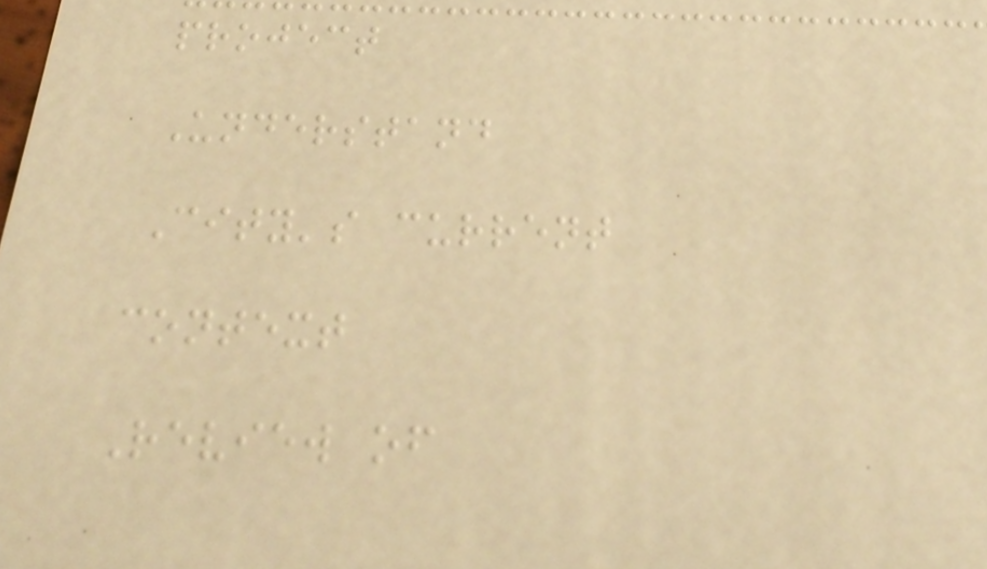project
Understand
City's current
context
Review of
